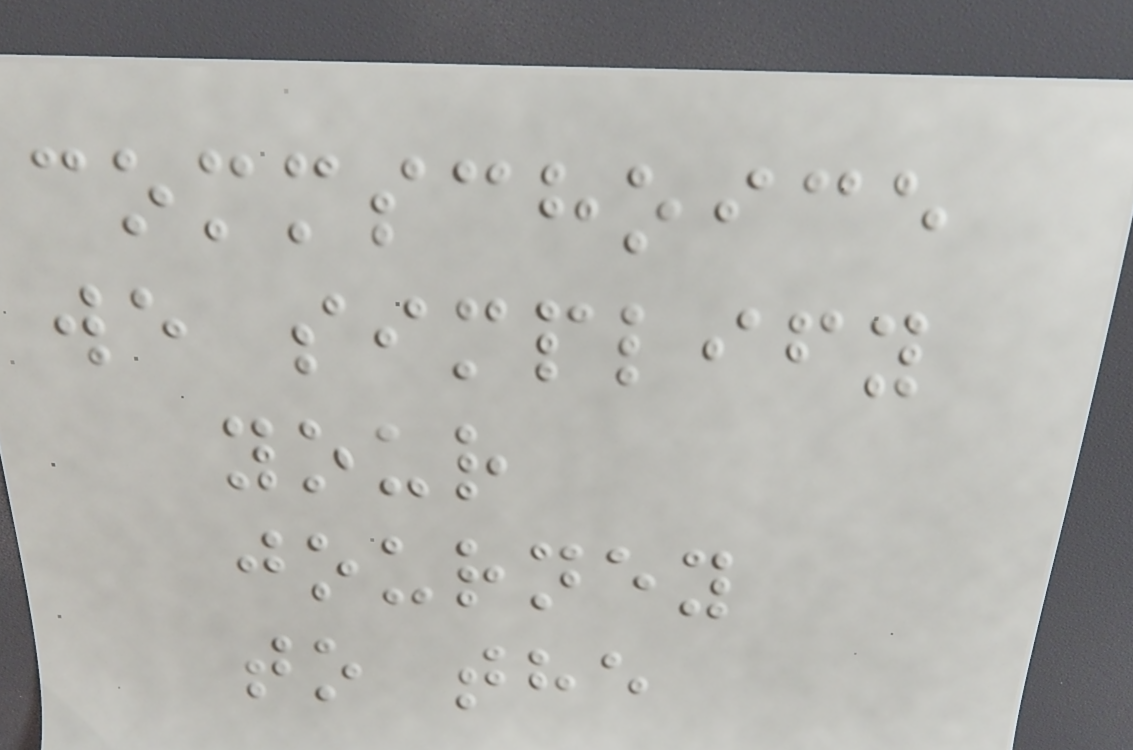commschoice
we simplify
your
journey
to the
